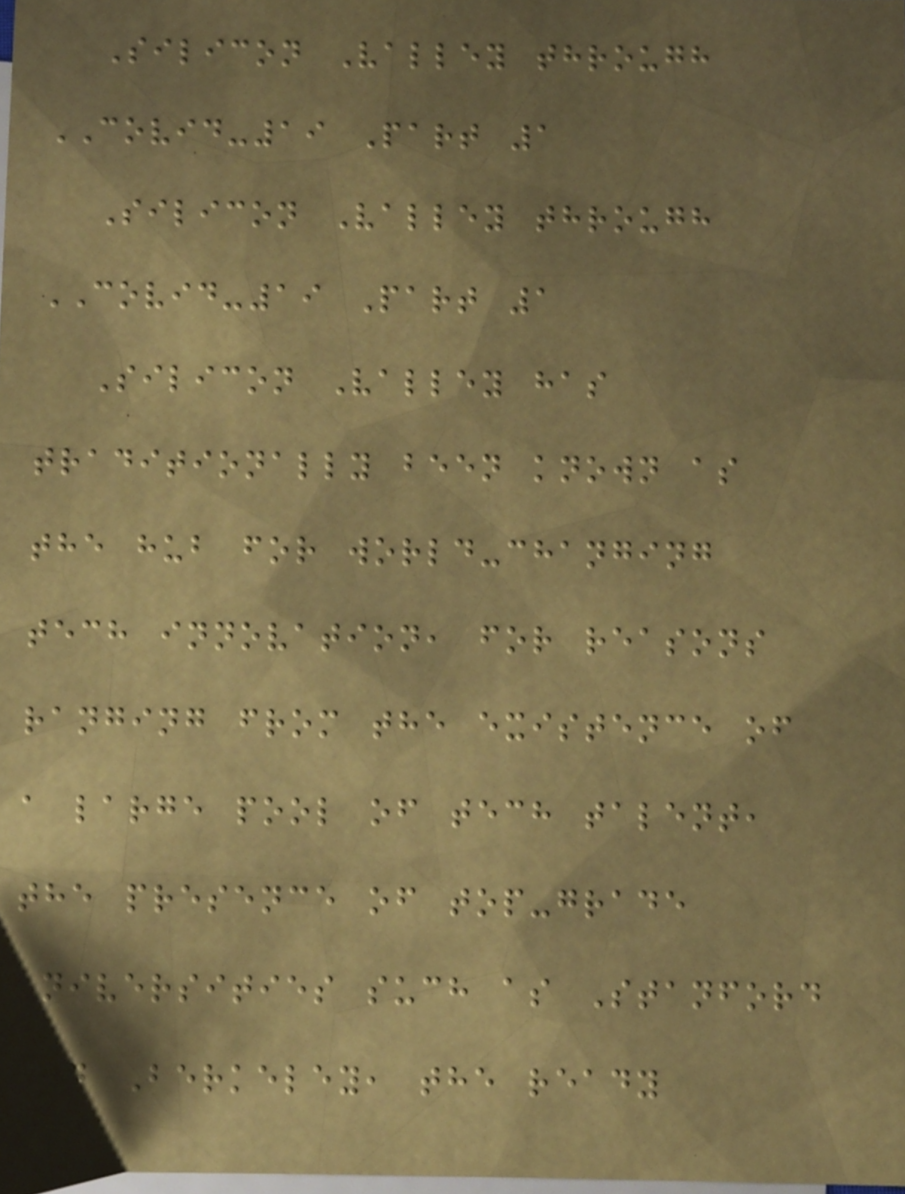Silicon Valley through
COVID-19 Part 1
Silicon Valley through
COVID-19 Part 1
Silicon Valley has
traditionally been known as
the hub for world-changing
tech innovation, for reasons
ranging from the existence of
a large pool of tech talent,
the presence of top-grade
universities such as Stanford
and Berkeley, the ready
